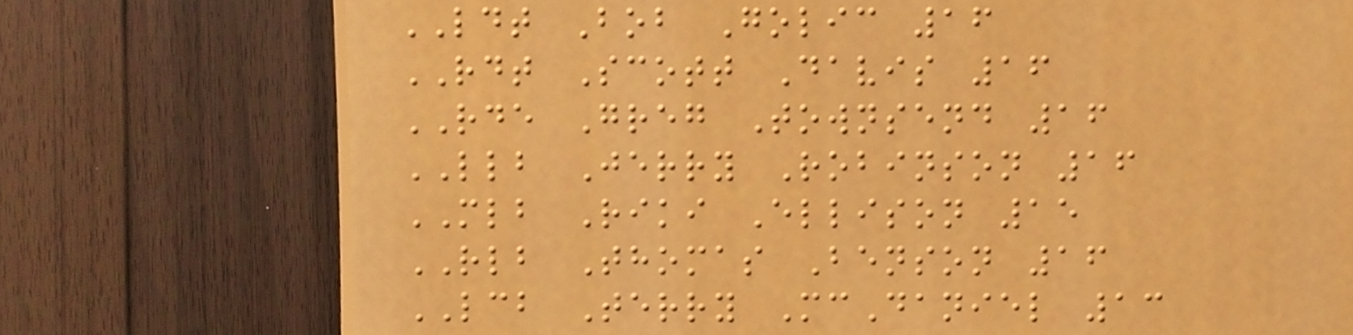LDT Bob Golic 16
RDT Scott Davis 16
RDE Greg Townsend 16
LLB Jerry Robinson 16
MLB Riki Ellison 15
RLB Thomas Benson 16
LCB Terry McDaniel 13
